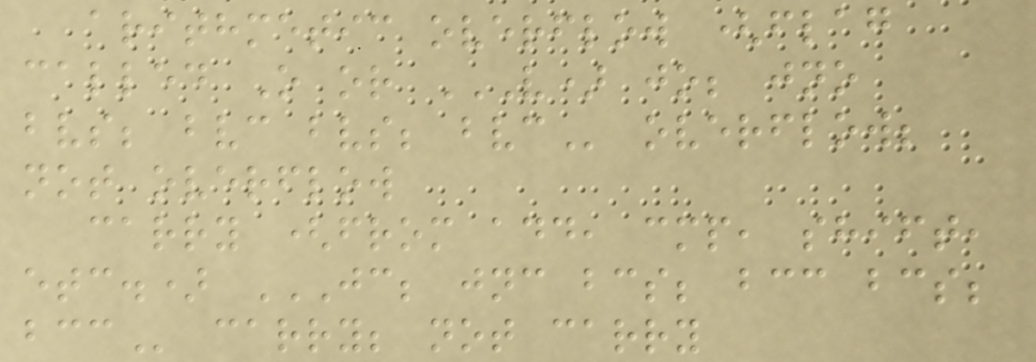arithmetic overflow (flag
called O or V) JO; JNO
BVS; BVC BVS; BVC overflow;
not overflow
carry (from add, cmp, shift,
etc.) JC; JNC BCS; BCC BCS;
BCC carry; not carry
